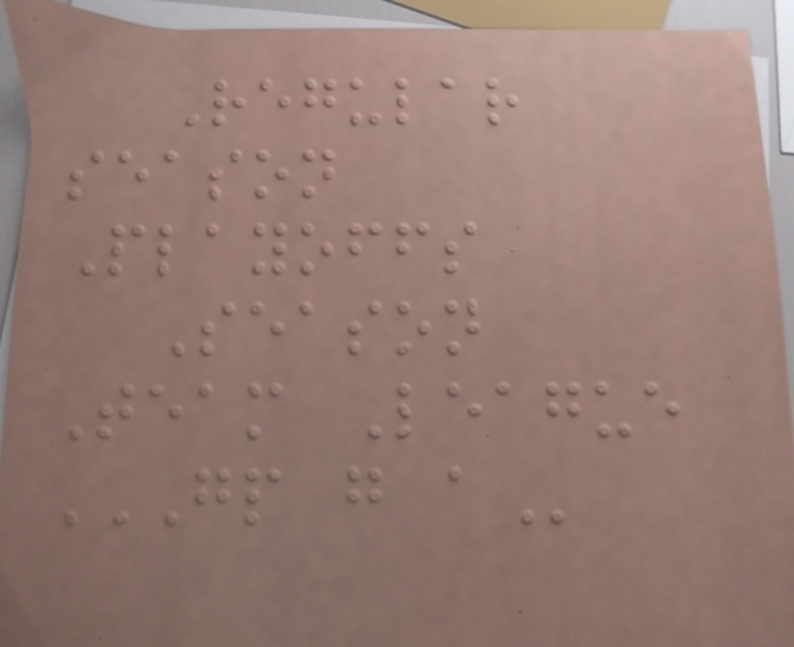Regular
season
Playoffs
Season
Team League
GP G A
